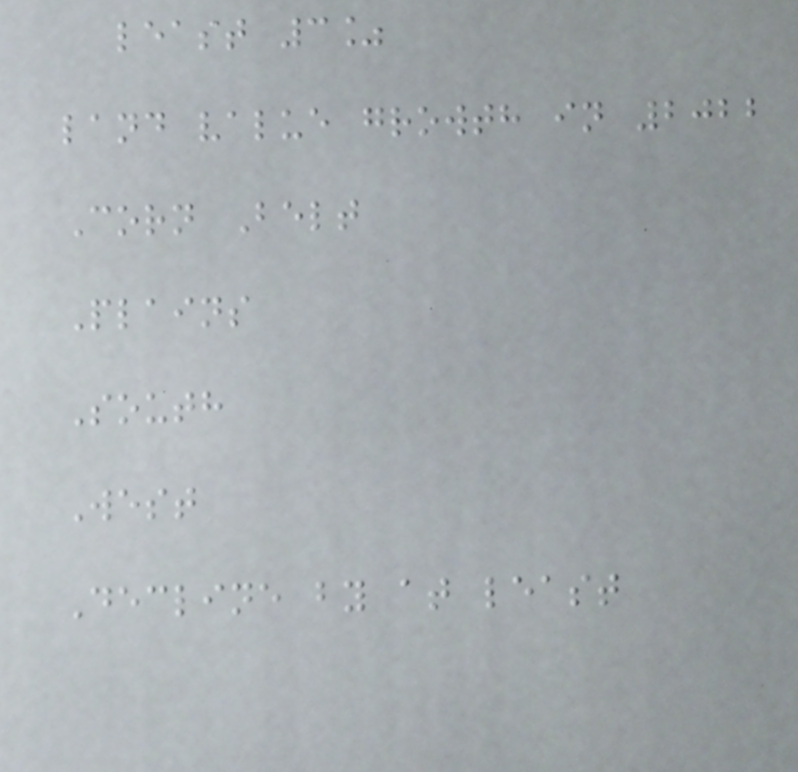least 3%
land value growth in 2022
Corn Belt
Plains
South
West
Decline by at least
